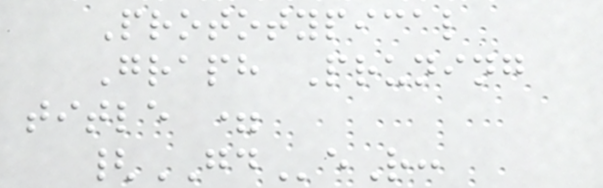Prototypical
Graph Pruning
title =
{GDeR:
